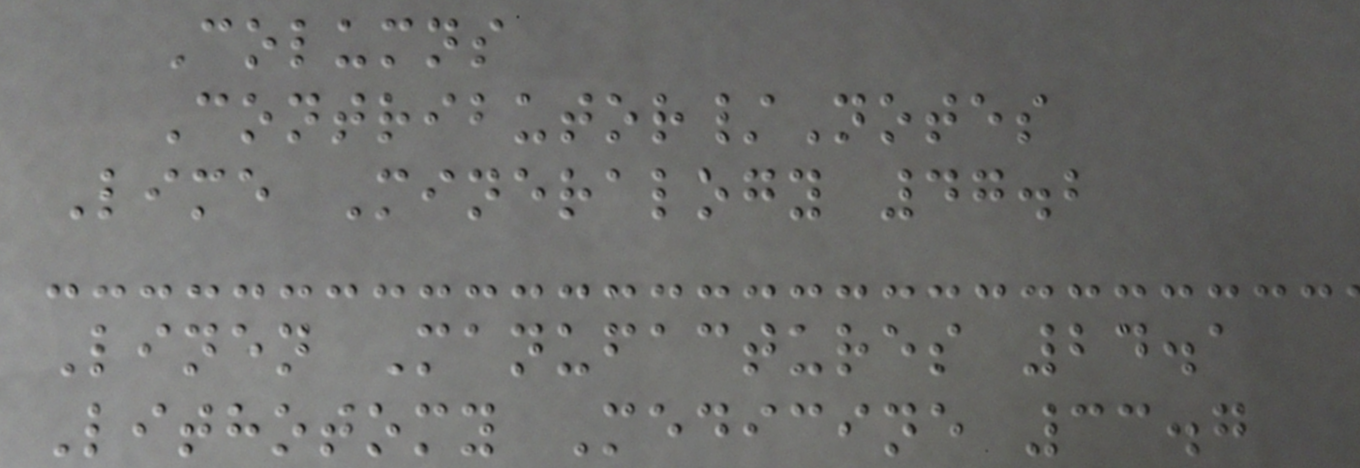Columns
Contributor/Notes
Lime Mineralogy 47.2
Linen Manufactures 24.1
Lithotomy Medicine 33.7
